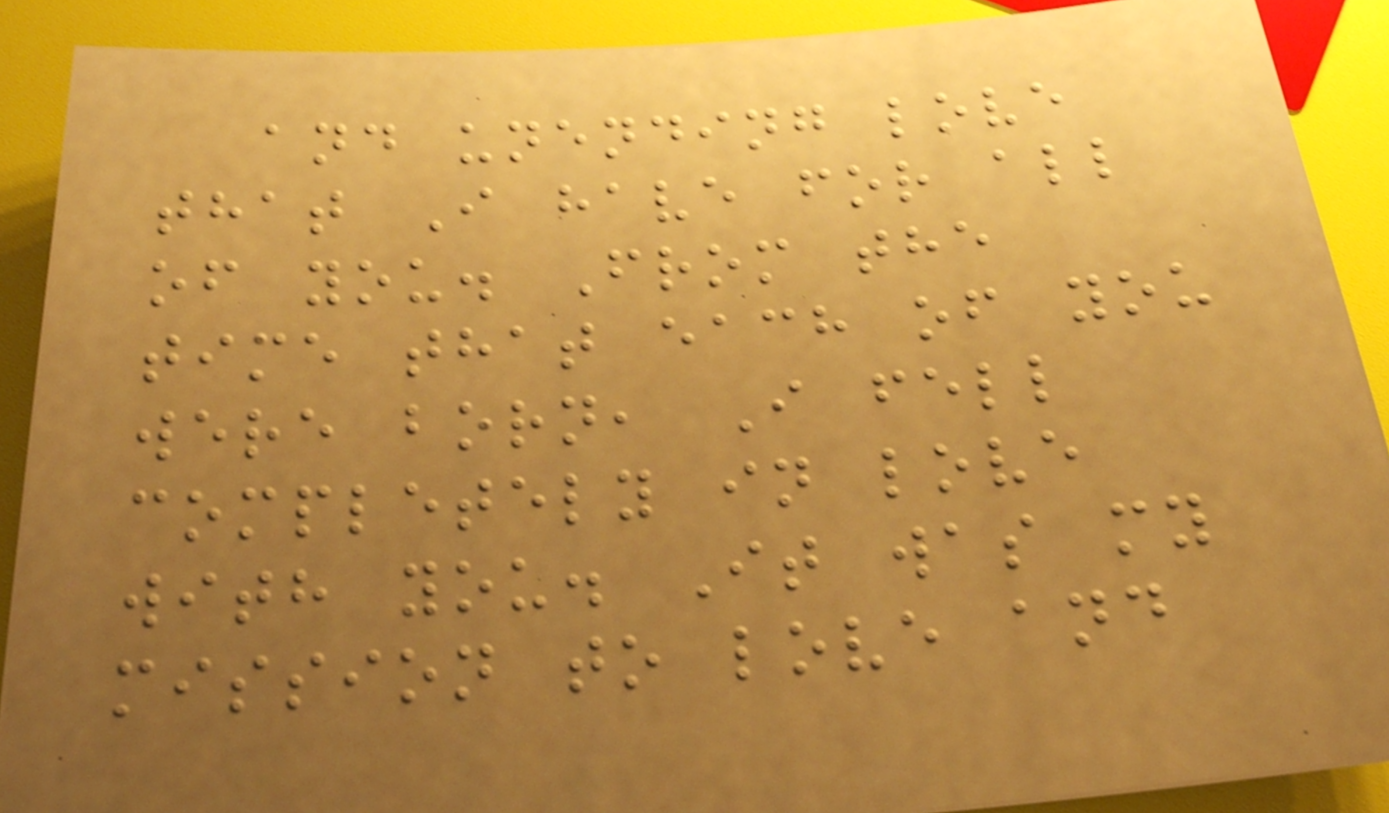and unending love
that I have for all
of you. From the
time that each of you
were born, I fell
completely in love
with you. It was my
mission to love and
